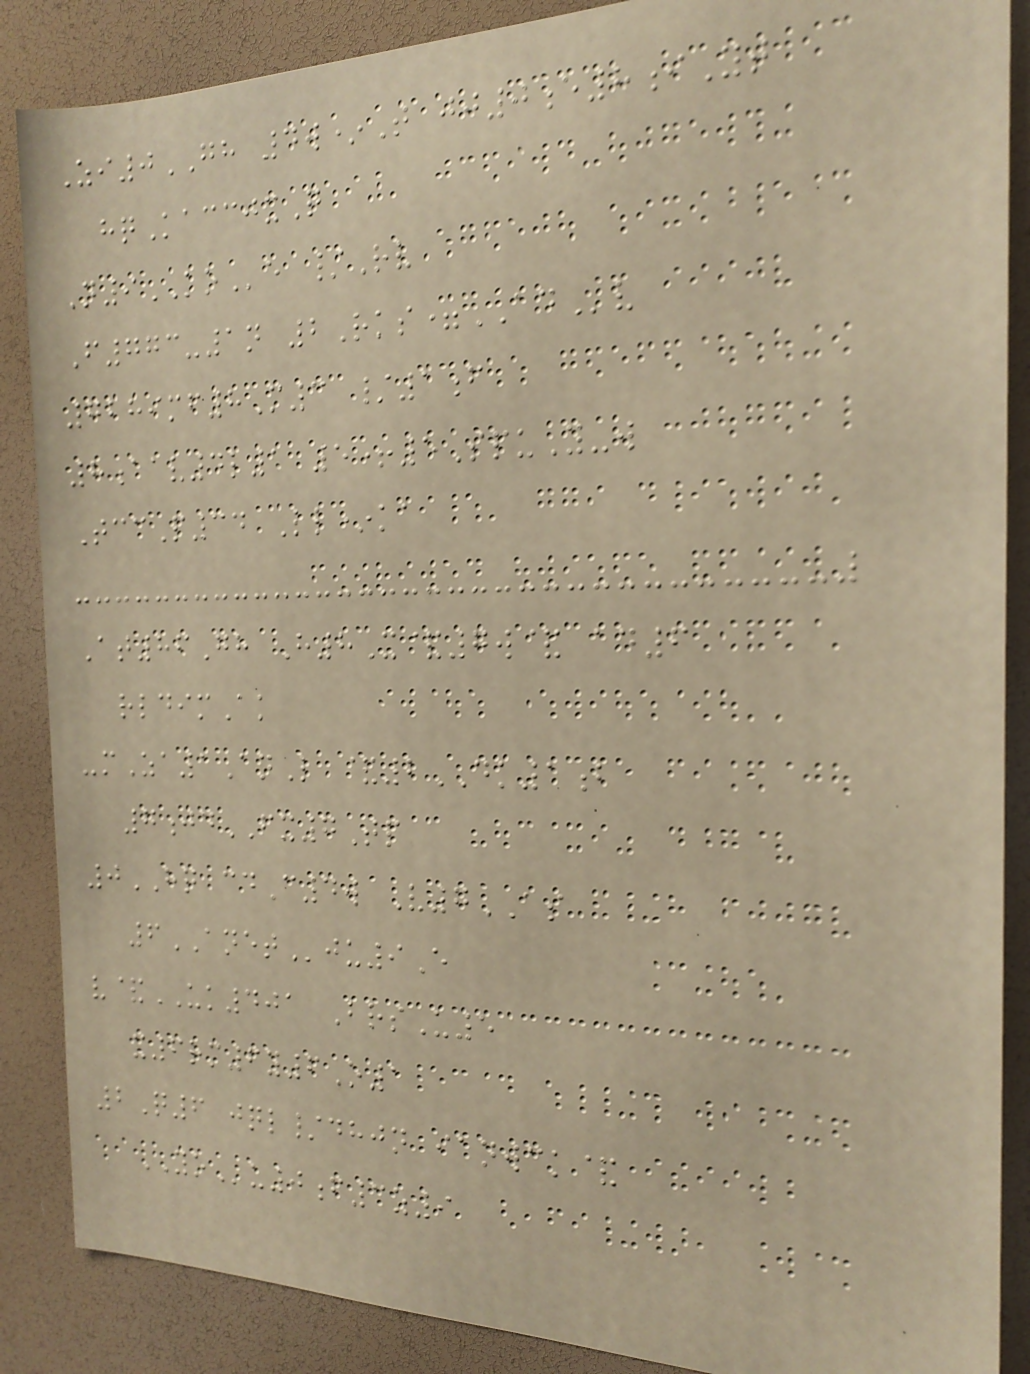Zi0GH 4w*T jj0e8iYt
hqKaccjxQ
N9KOe /Rv
F773-1n 2Rks=ADv
7289mf8M3 /1f
8aav4l1 5+5SpuY-w
TccP34 Ll*ka
At86Gh H8X&7w& ad6
rldimAk
-mZa1AnL &2DK1b
7jdFX7Tp
0HQ cdC4w V7AS
6ANETju9E
v&UK401 BrsU5
x6rm6y6O1
2Q6 jql/dhjn ianwck&
YOu0f3z9
